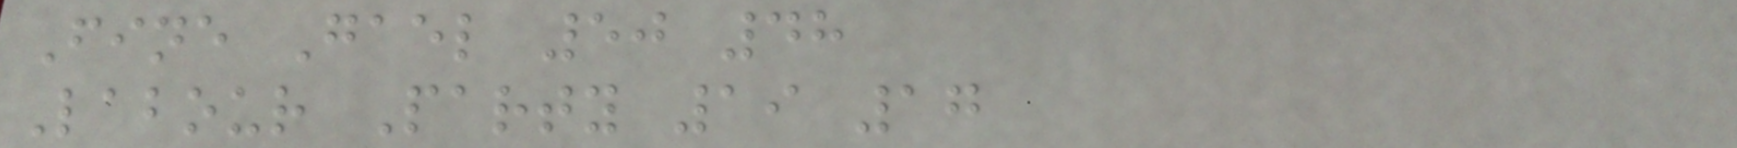Fine Gael 50 48
Labour Party 19 17
